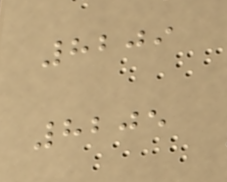8209
8205
